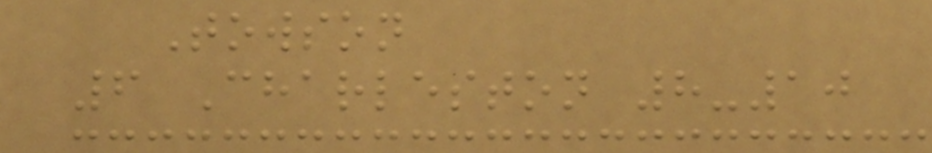Towson
6 Charleston 8-10
